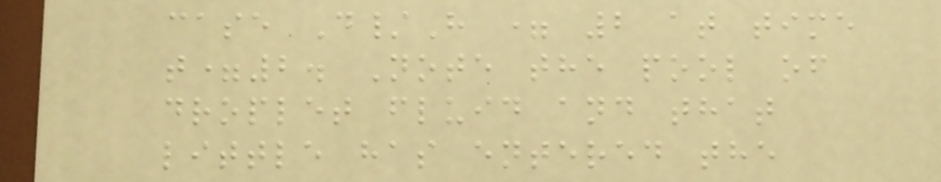case D/H = 2 at time
t=2. Note the pool of
droplet fluid and that
little has entered the
